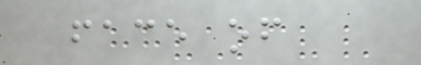face of
